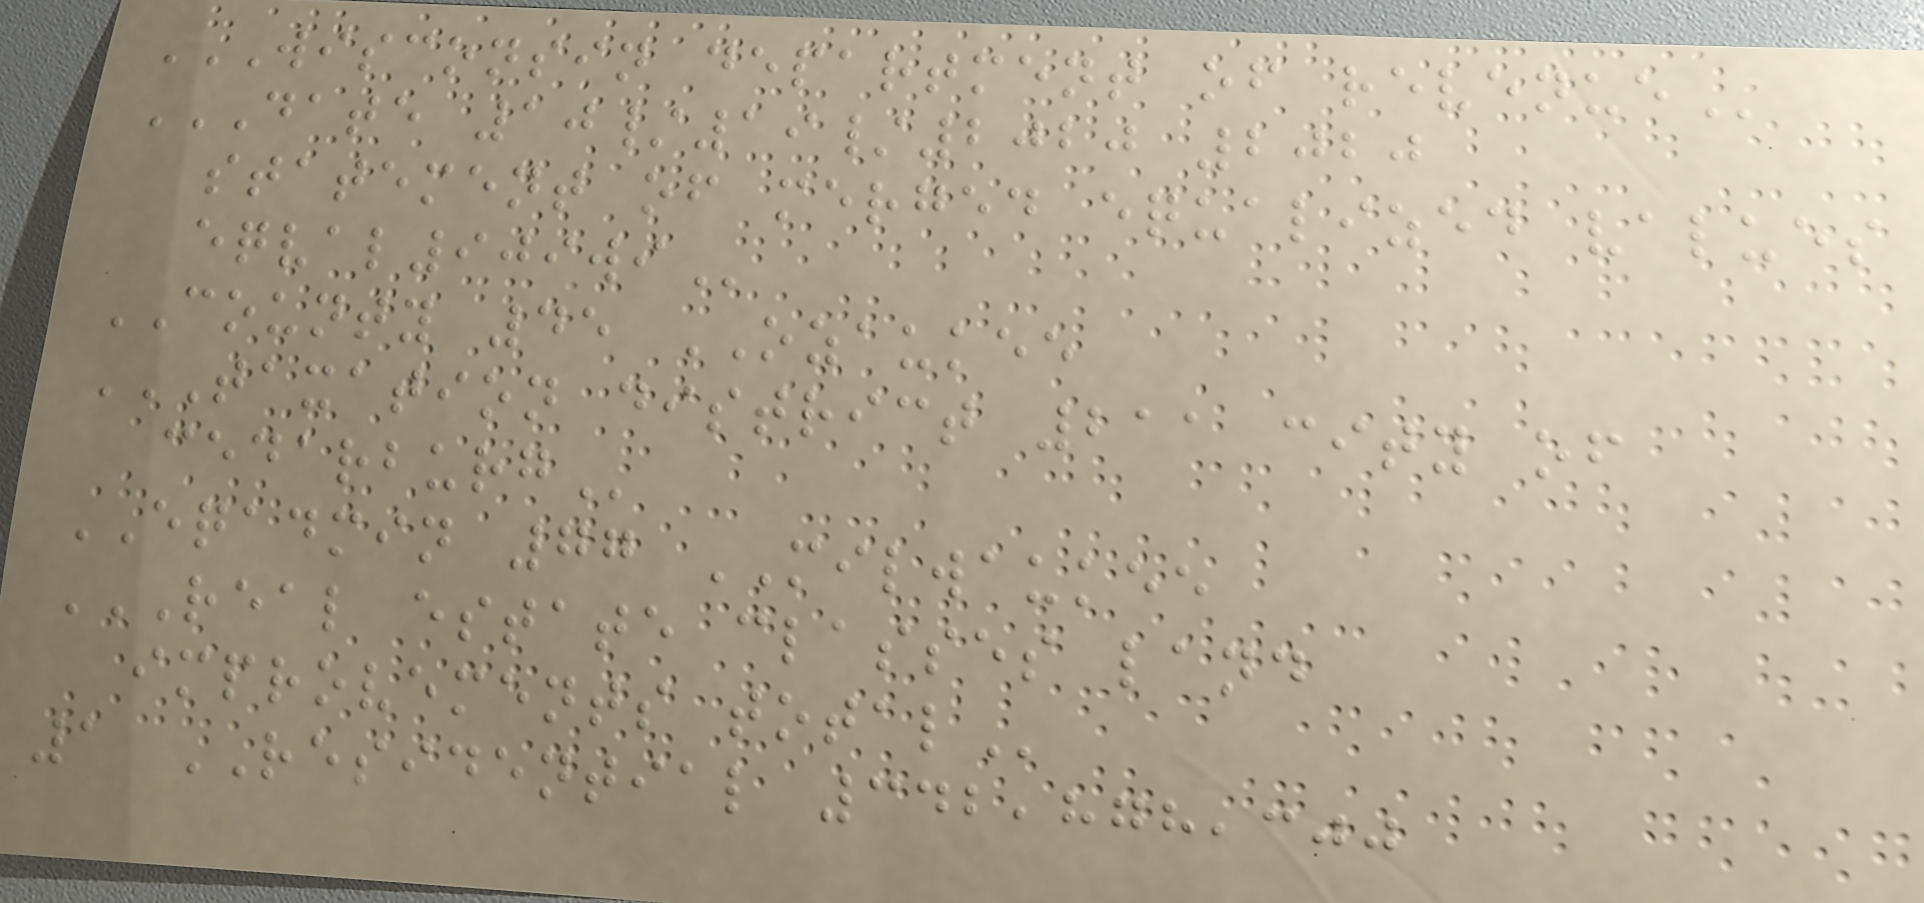WISCONSIN DEPARTMENT OF REVENUE
DATE 10/19/2020 2020
STATEMENT OF MERGED EQUALIZED VALUES
EQVAL909WI
COUNTY 45 OZAUKEE
TAXATION DISTRICT 211 CITY OF
CEDARBURG
EQADMIN 77 MILWAUKEE
REAL ESTATE CLASSES LAND
IMPROVEMENTS TOTAL
1 RESIDENTIAL 342,878,300
